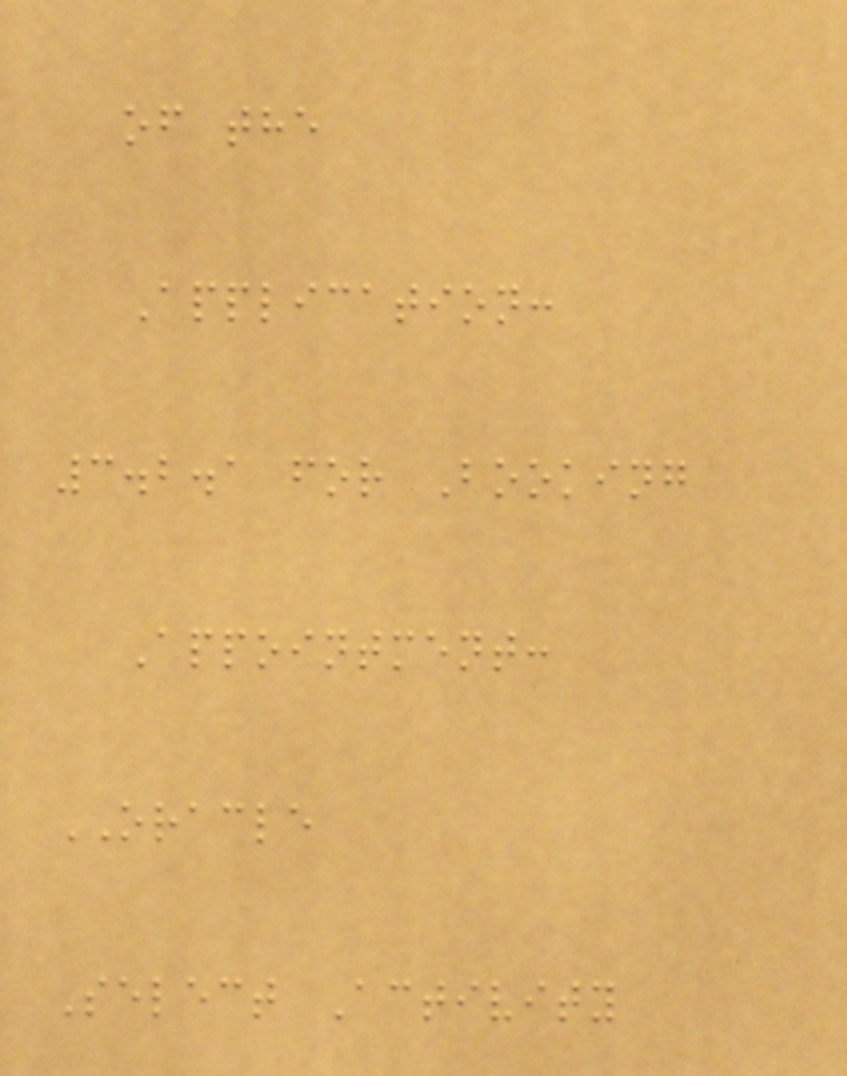of the
Application:
3.2.1 for Booking
Appointment:
ORACLE
Select Activity
